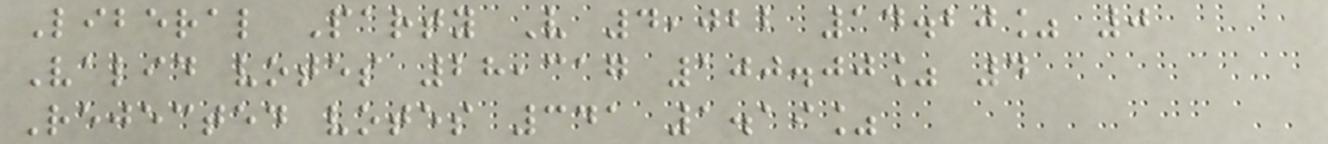Liberal Party V 4,022 14.20% 0
Valid votes 28,317 100.00% 4
Rejected votes 341 1.19%
